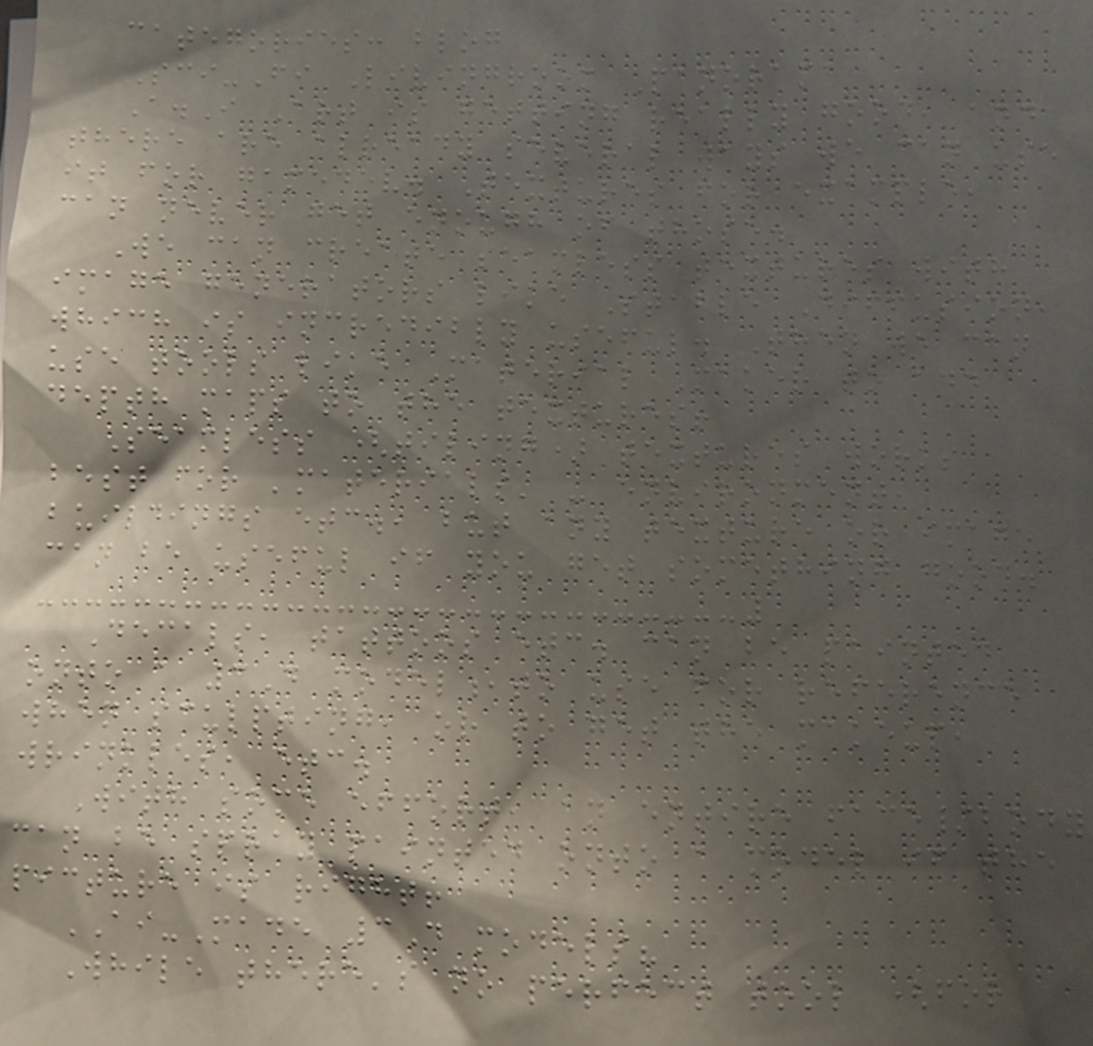categories: blog
Sci-Fi Livingroom Panorama
A.I Art is getting really good, and
there are already several ways we can use
it for gamedev. Textures for example,
can never get enough of those.
We can create seamless textures with
image generators like Stable Diffusion,
which is incredibly useful. Then we can
use tools like Material Maker to add
depth maps to the textures!
Seamless (tiling) textures works
best for 'materials' - environment,
buildings etc., but any texture or image
can be useful if you get something good.
Decals, tattoos etc. can be painted
onto a 3D model,to use for reference
when sculpting, or to get the makeup,
wrinkles, etc.
With some effort, an entire face/body
can be spray painted onto a model if the
picture is right!
AI-Made 3D models?
While there's no perfect tool (for
